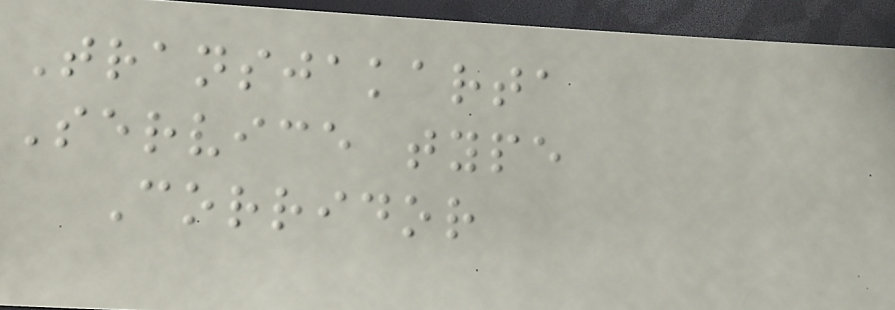Transjakarta
Service type
Corridor
